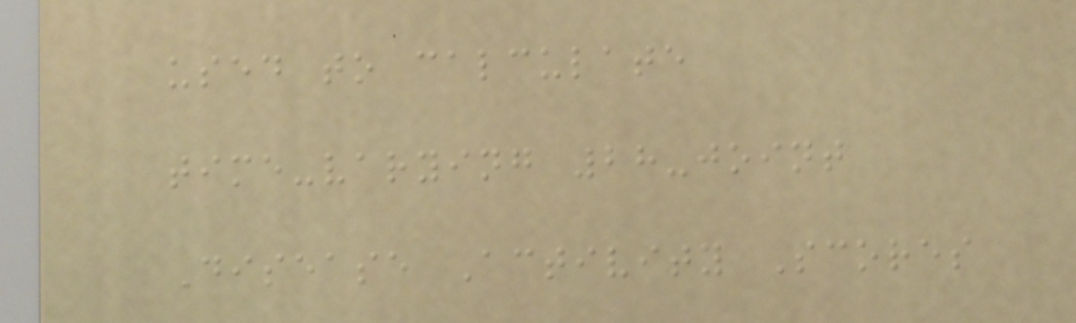used to calculate
time-varying 28-joint
Disease Activity Scores
